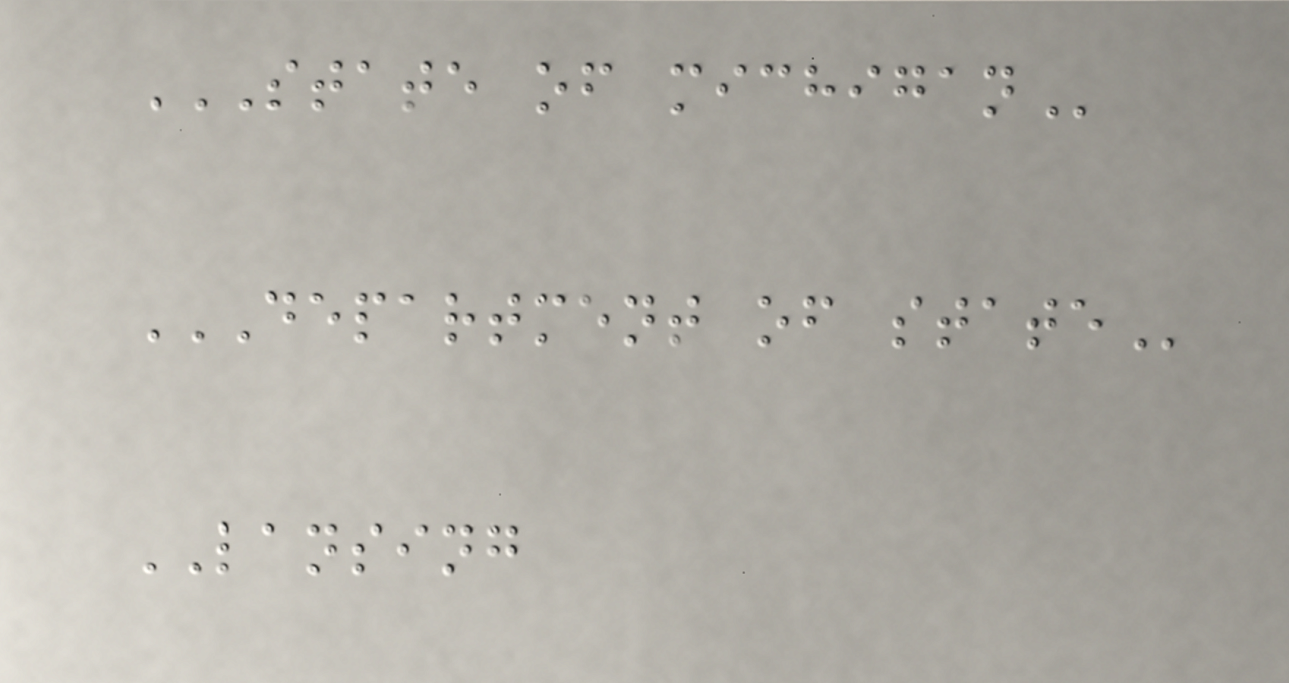STATE OF MICHIGAN
DEPARTMENT OF STATE
LANSING
